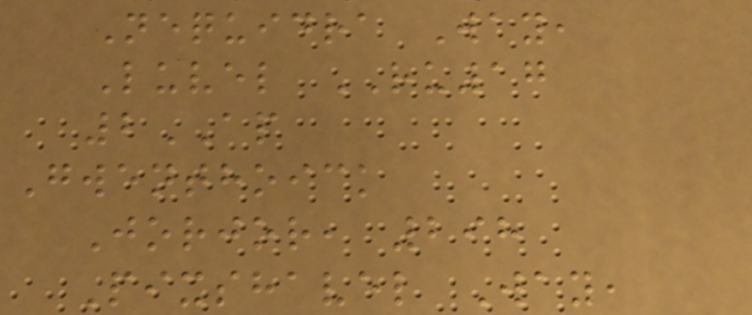Nequidra Way,
Luvel RU17
2AP
Gwenthoick
Jorjor, 298
Pixshavel Way,
